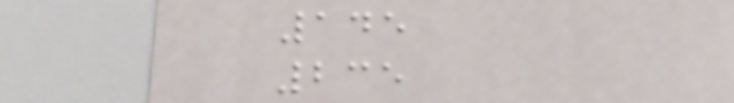145
235
